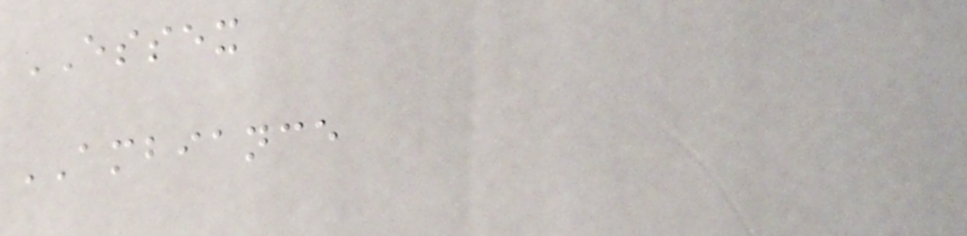ESSEX
AMBIANCE
